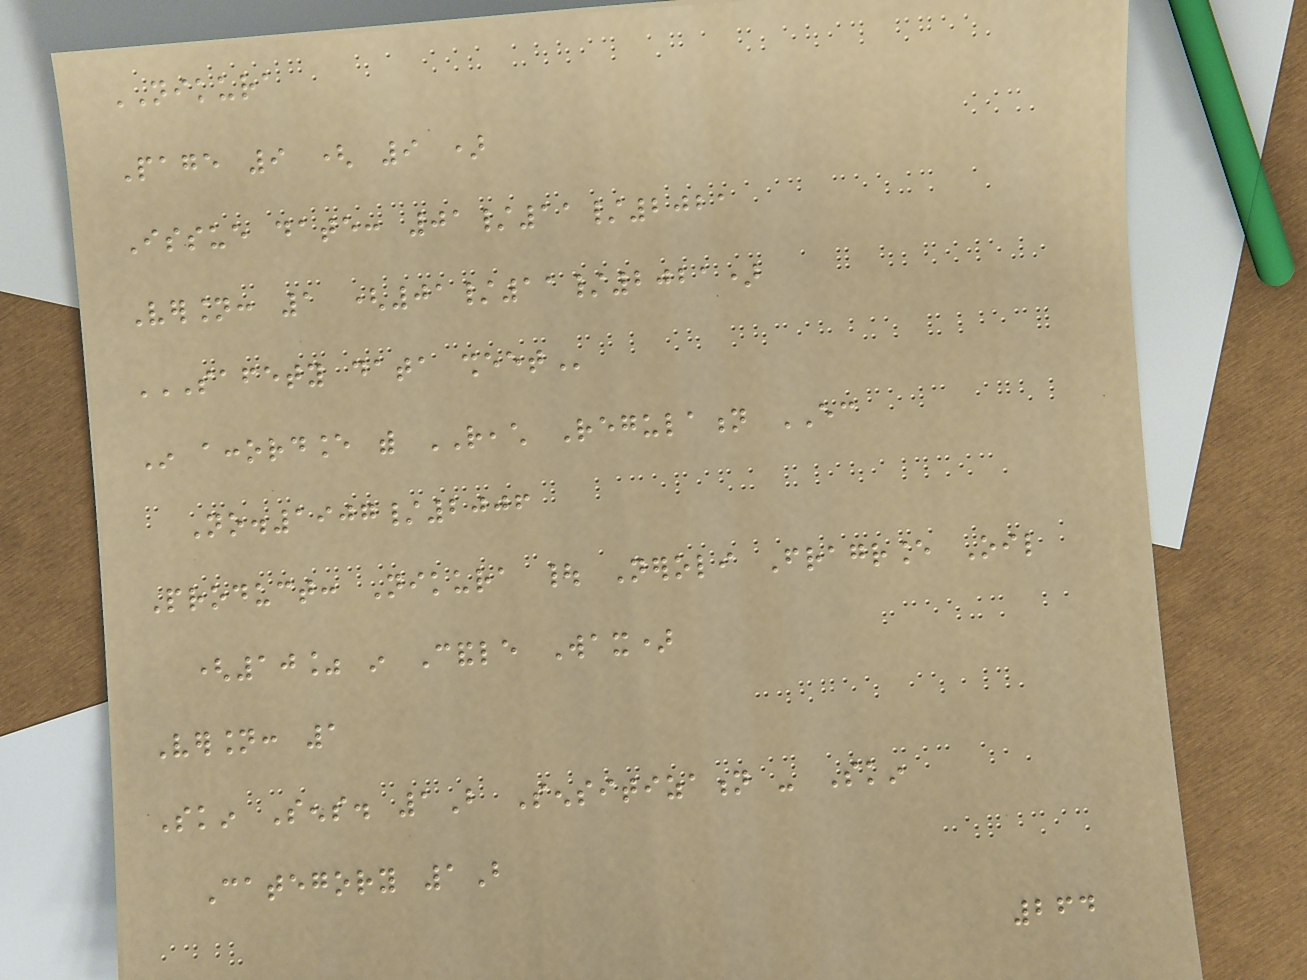NIKURA
Page 9 ( 9 )
Issue date: 01/11/2021
Version: 1 (01/11/2021)
SAFETY DATA SHEET
In accordance with REACH Regulation EC
No.1907/2006
Product: Nikura | Neroli Fragrance Oil
(10% in Candle Wax)
Version: 1
Skin Sens. 1B Sensitization - Skin
Category 1B
264
